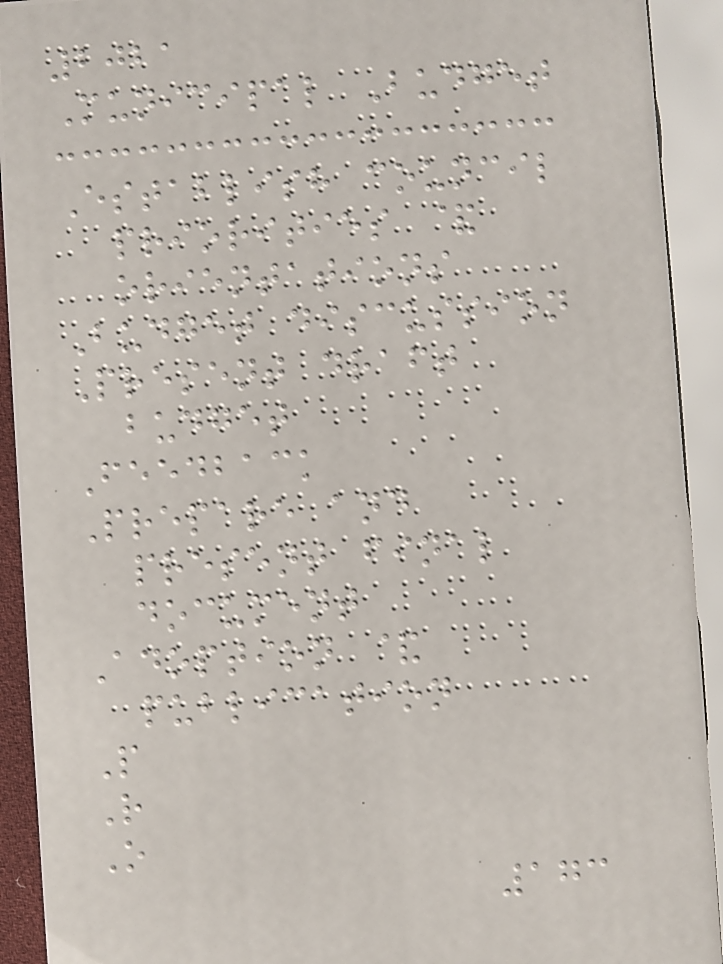2021
Municipal Budget
Establish council
priorities &
orientations
Budget discussion
Present draft
budget
Feedback
Prepare and
present final
document
Adoption &
publication
P
R
O
173
